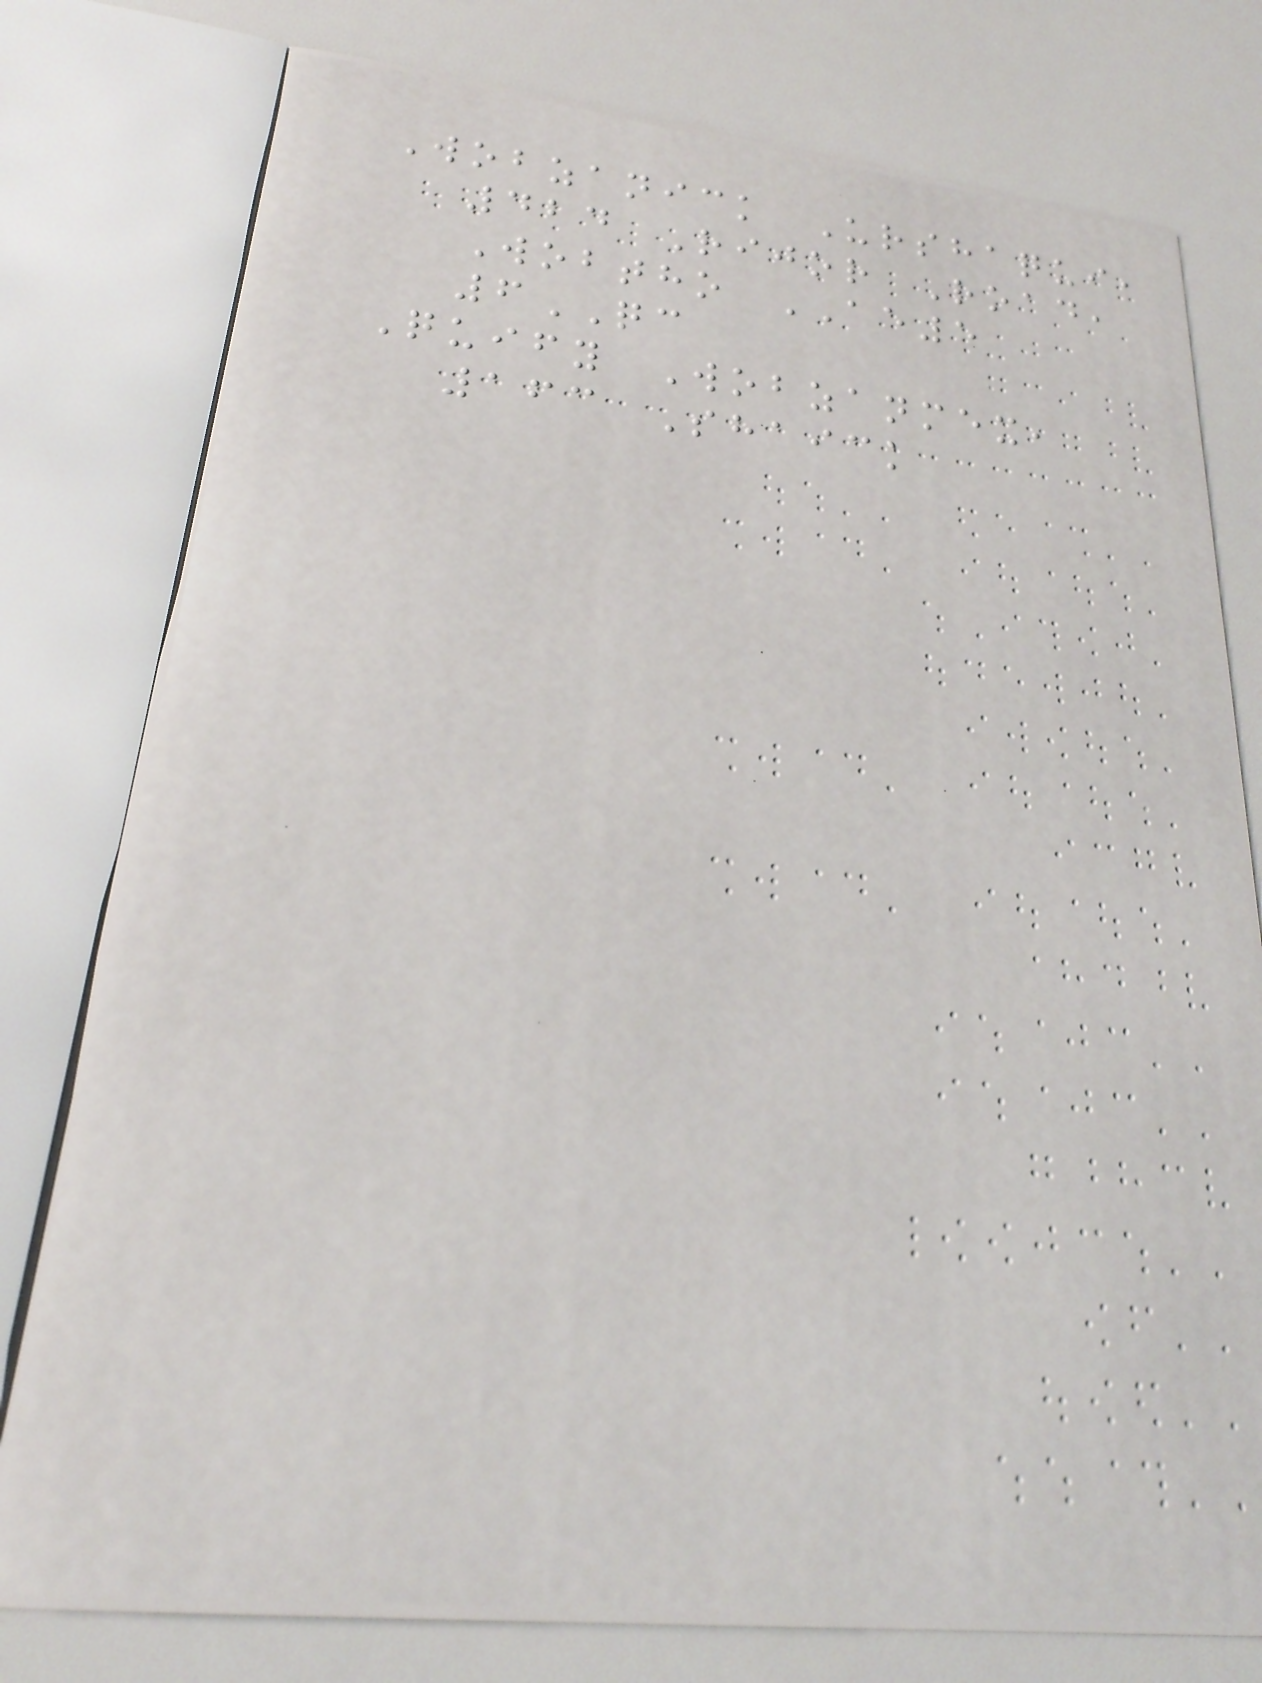Wobzanick Urshaqui,
424 Rijor Road,
Wobtho AE5
6QC
Quify Wobzanmex,
163 Shaick
